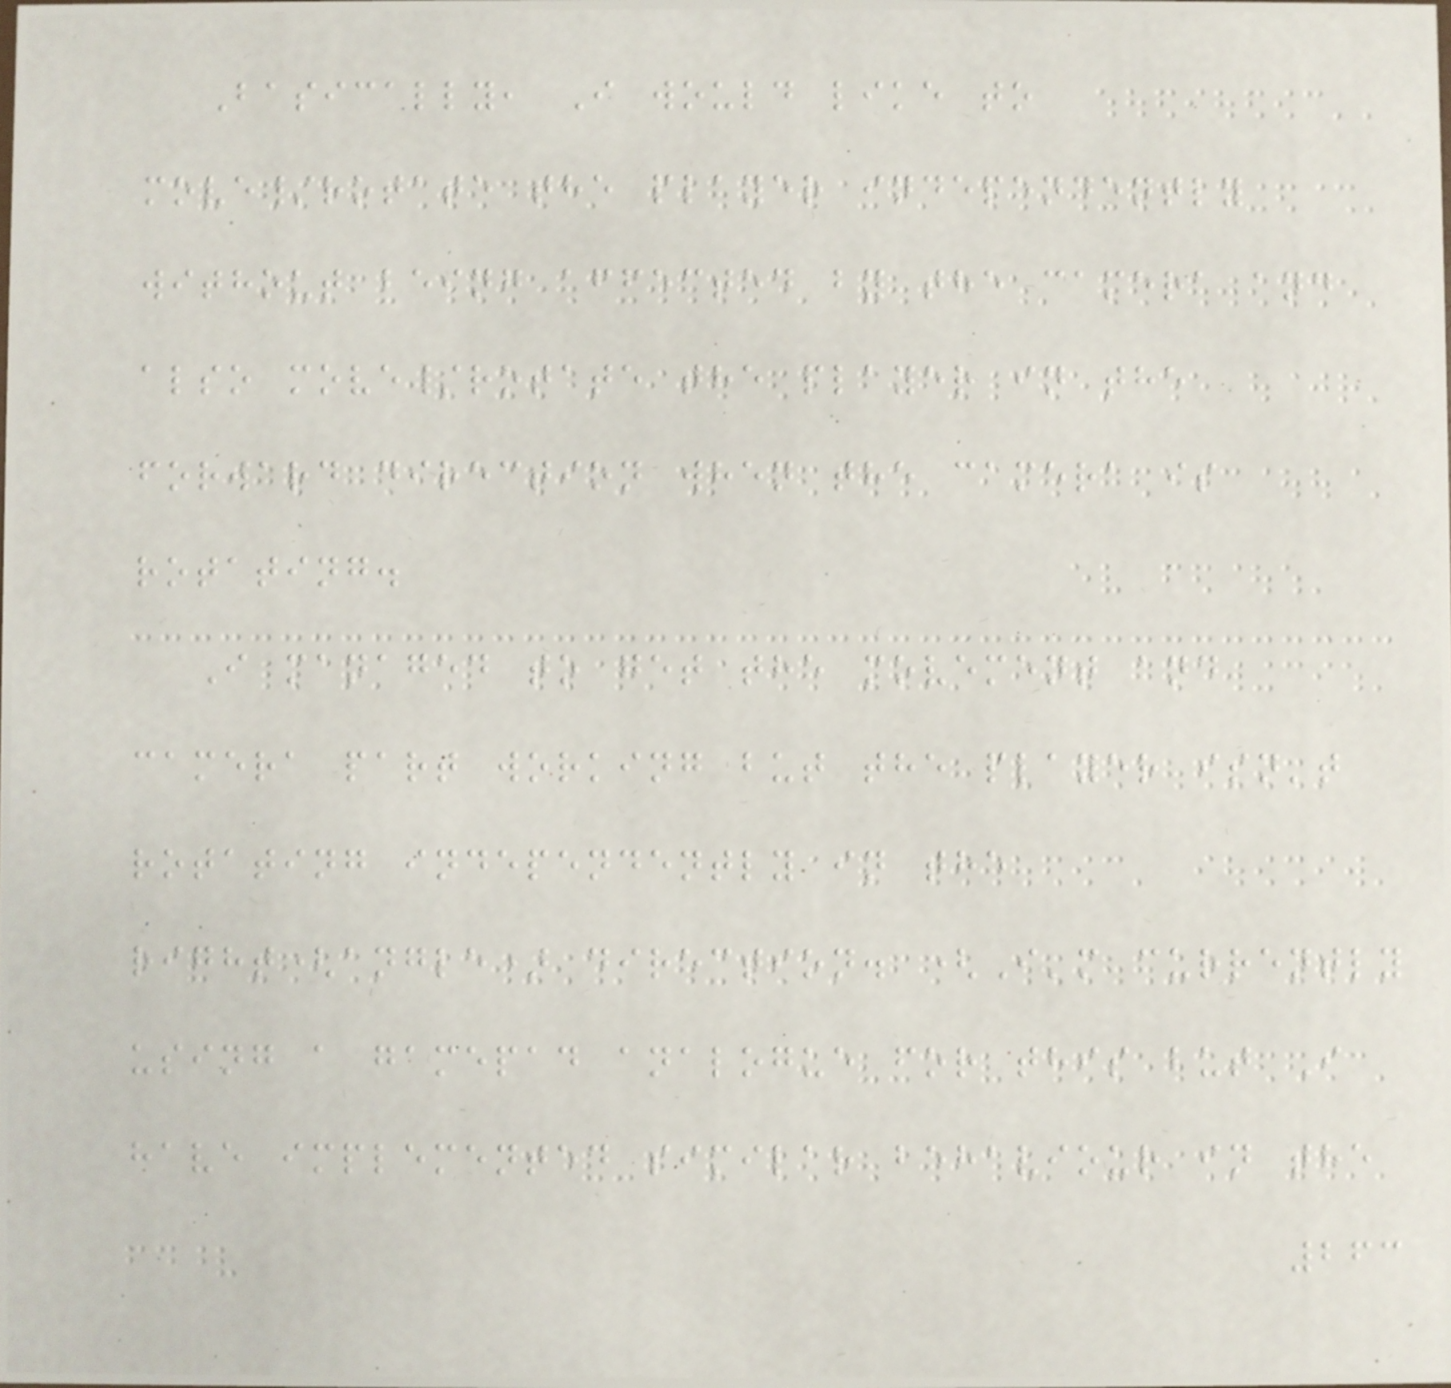Basically, I would like to
move/rotate the player independently
without being affected by the camera and
also move/rotate the player in the
forward direction when the camera is
rotating.
I managed to get the movement and
camera part working but the player isn't
rotating independently in the
right(angle) direction. (I'm currently
using a gamepad analogue for this but I
have implemented similar behaviour in the
263
